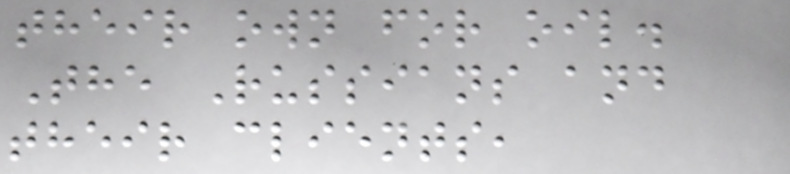their own for oil.
The Russians and
their clients,
